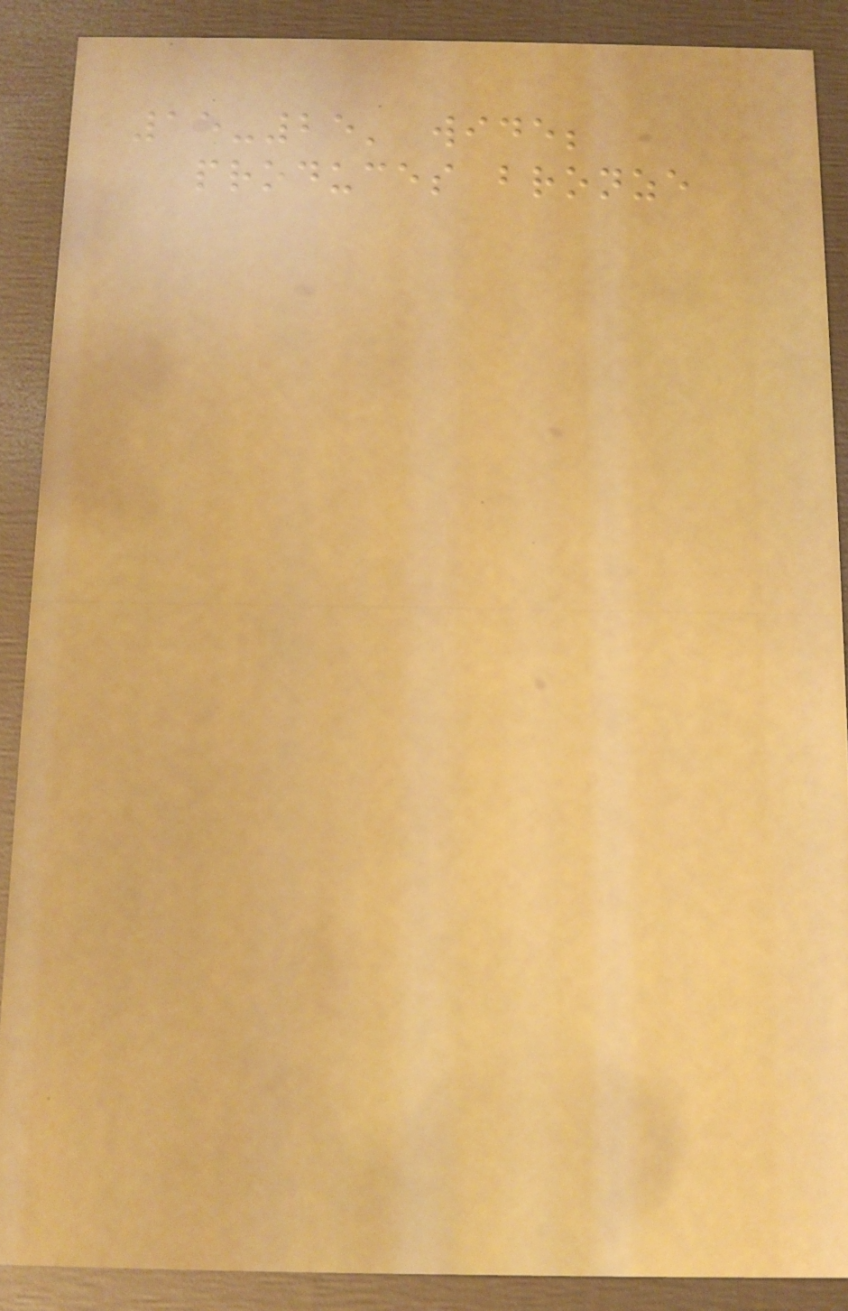15-25' wide;
produces bronze
